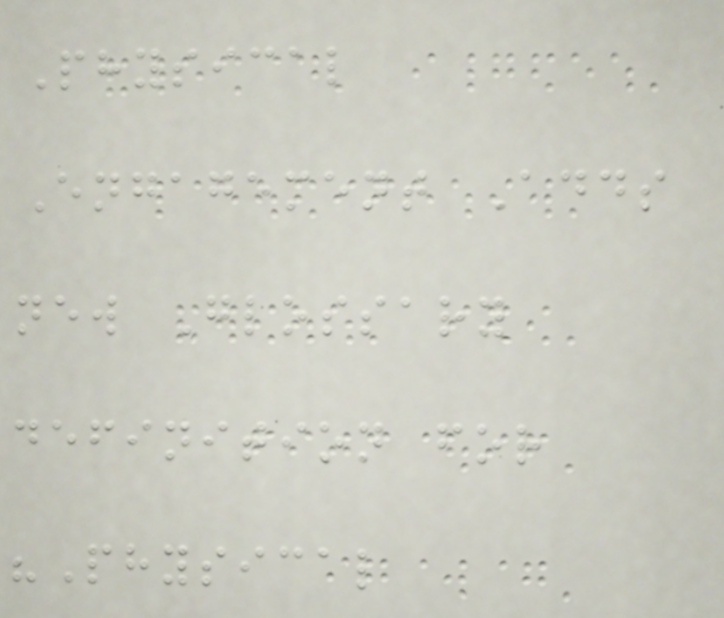Physical
Engagement Adds
new Glossary
definition for
"Physical
